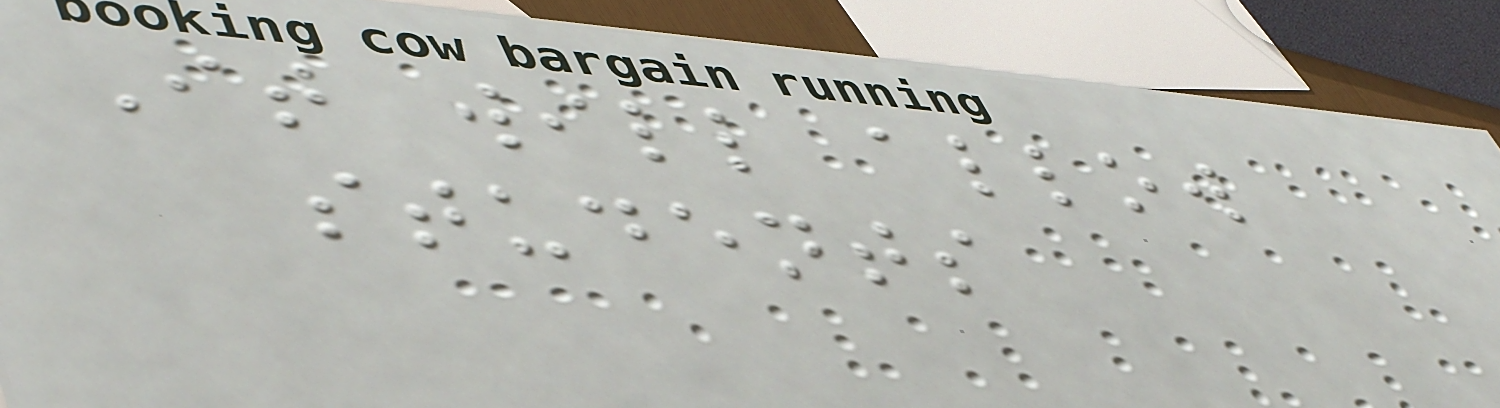It will allow
students
